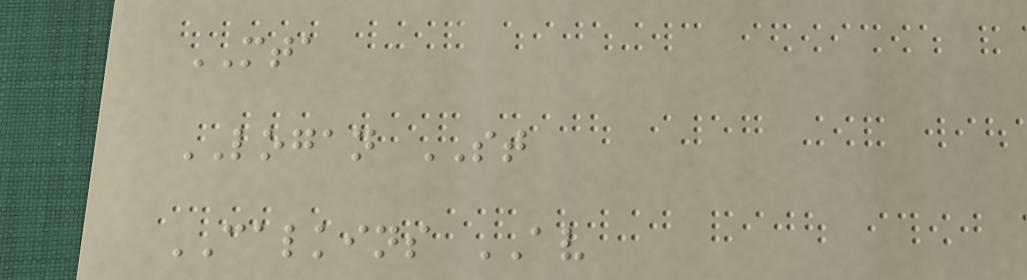MTA
LOGAN ST
CALKINS AV
